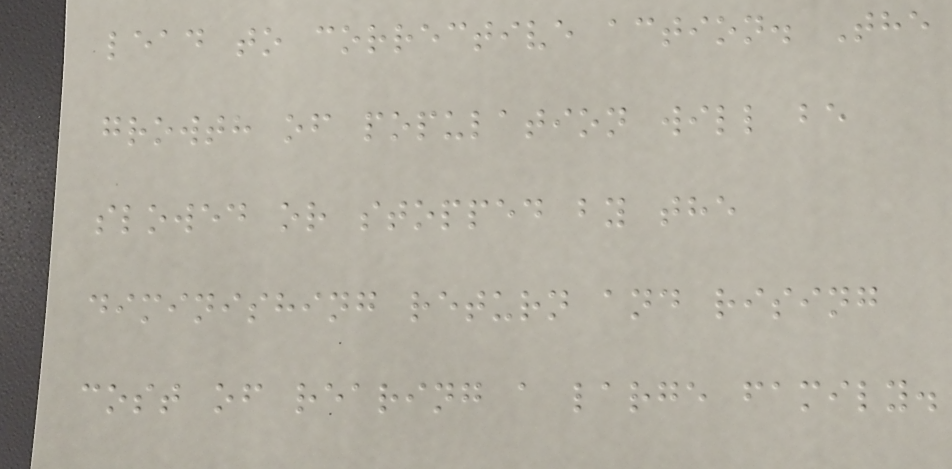lead to corrective action. The
growth of population will be
slowed or stopped by the
diminishing return and rising
cost of rearing a large family.
